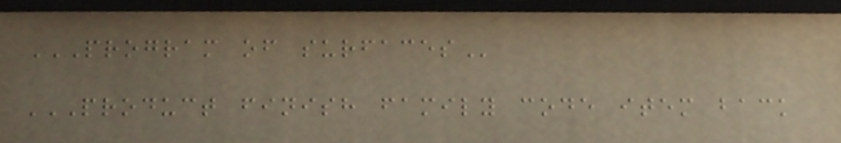PROGRAM OF SURFACES
PRODUCT FINISH FAMILY CODE ITEM BACK
